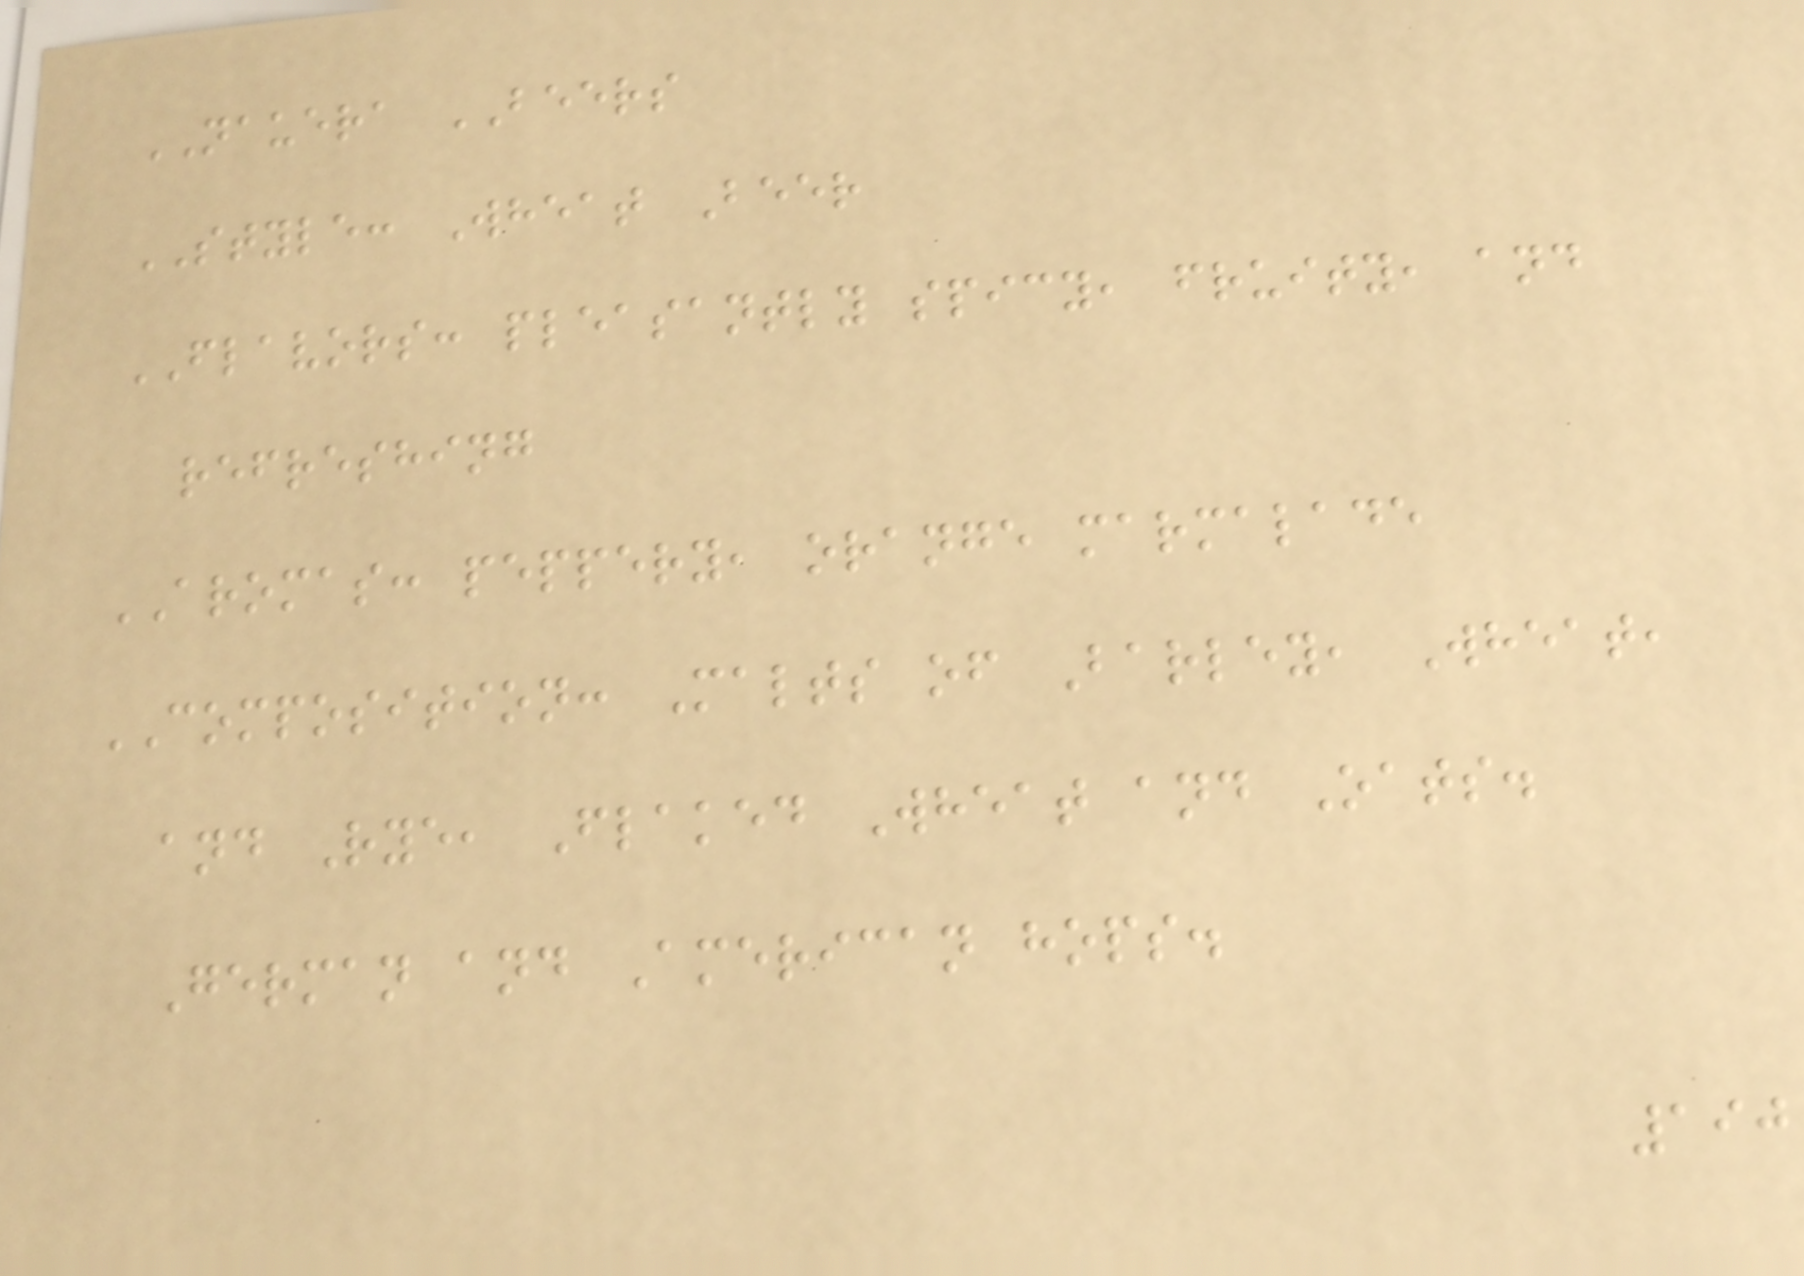NAUERA BEERS
STYLE: Wheat Beer
FLAVORS: pleasantly spicy, fruity, and
refreshing
AROMAS: peppery, orange marmalade
COMPOSITION: Malts of Barley, Wheat,
and Rye, Flaked Wheat and Oats.
German and American hops.
190
